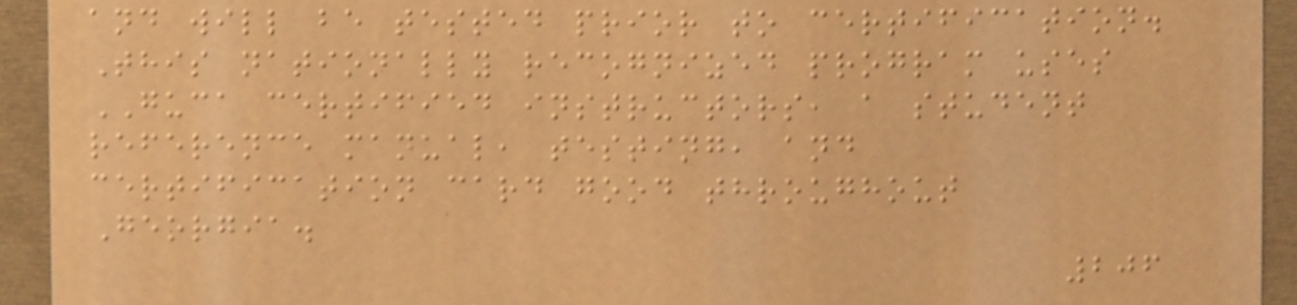and will be tested prior to certification.
This nationally recognized program uses
GUCA certified instructors, a student
reference manual, testing, and
certification card good throughout
Georgia.
206
